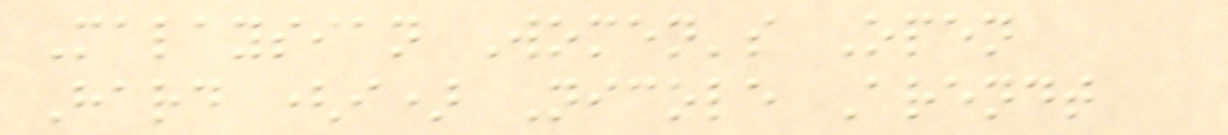Malaysian Women's Open
Hard (i) Nicole Arendt
